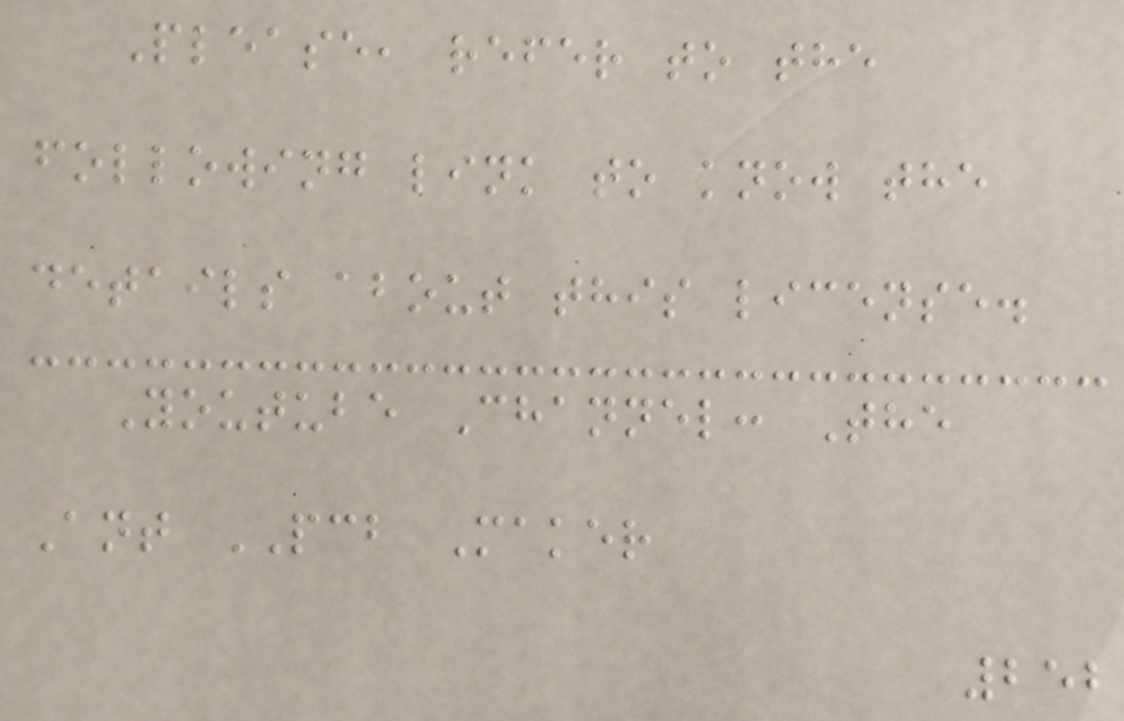Please, refer to the
following link to know the
details about this license.
Youtube Channel: The
Ant PCB Maker
252
